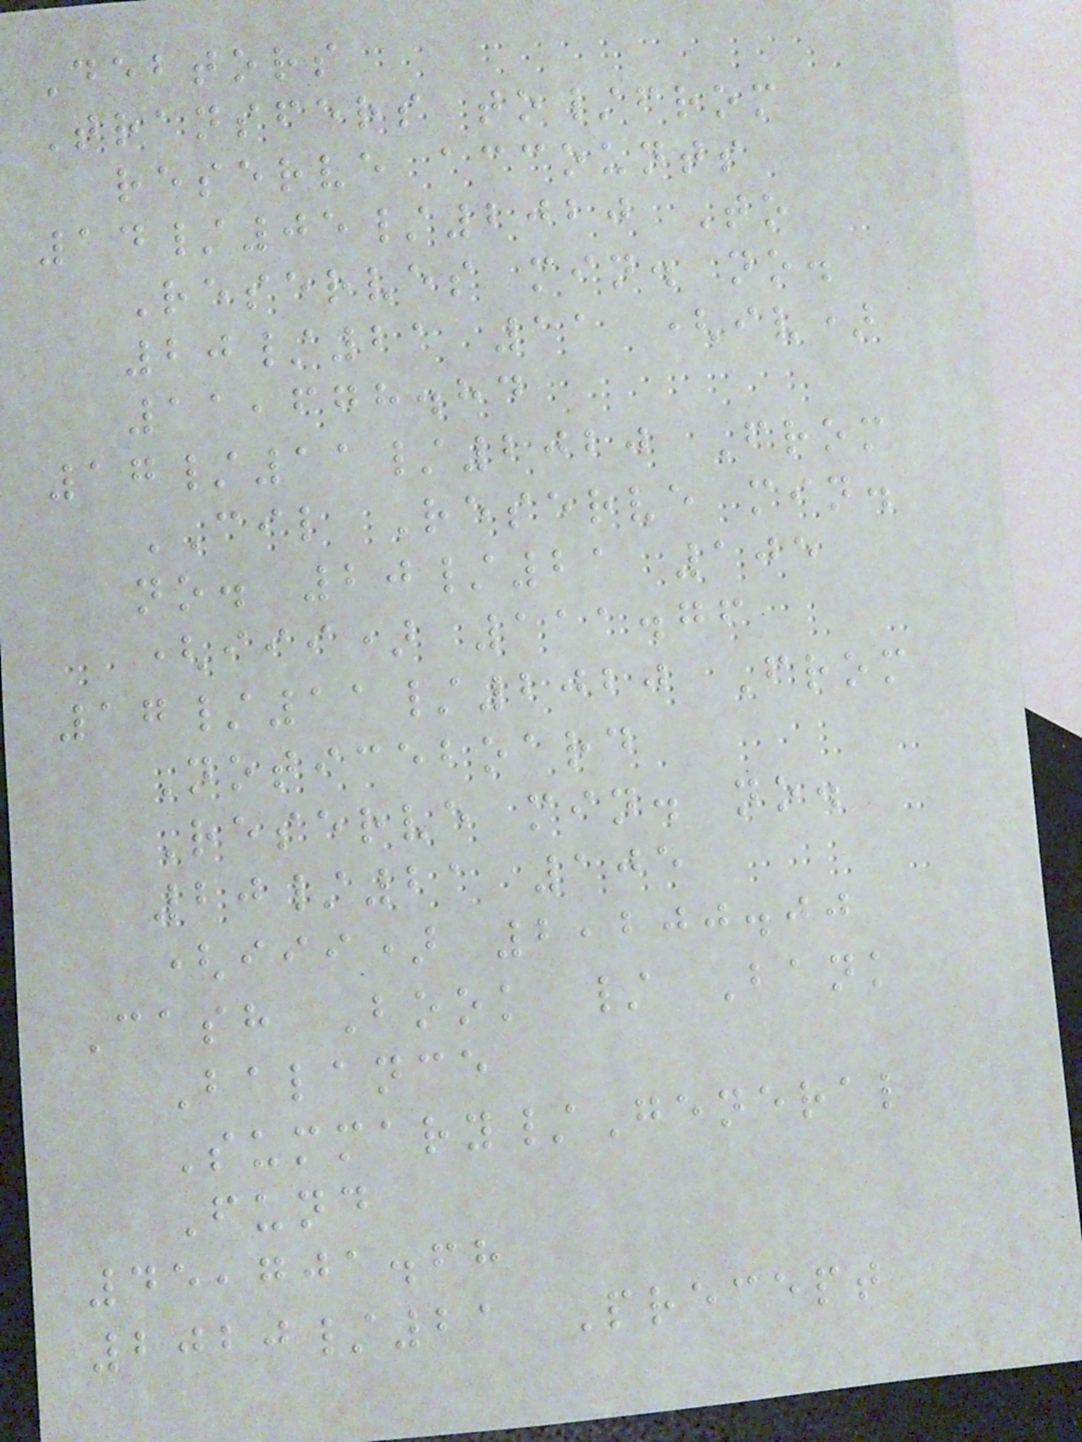Debtors
Transfers to/from
reserve accounts
14/05/2020 To
Reserves min. no.
20/21 11 (iv)
11,678.84
17/11/2020 From
CIL Reserve min.
no. 20/21 105
(iii) 111.76
17/11/2020 From
Noticeboard
Reserve min. no.
20/21 105
(iii) 2,200.00
Cash Book / Bank
Balance
Summary/General
Fund
45,701.68
2020/21 Precept
